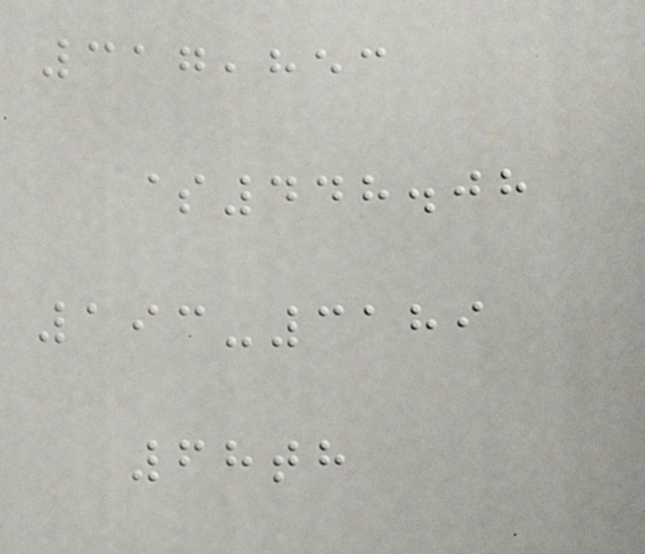317,853
$448.08
193-3189
68th
